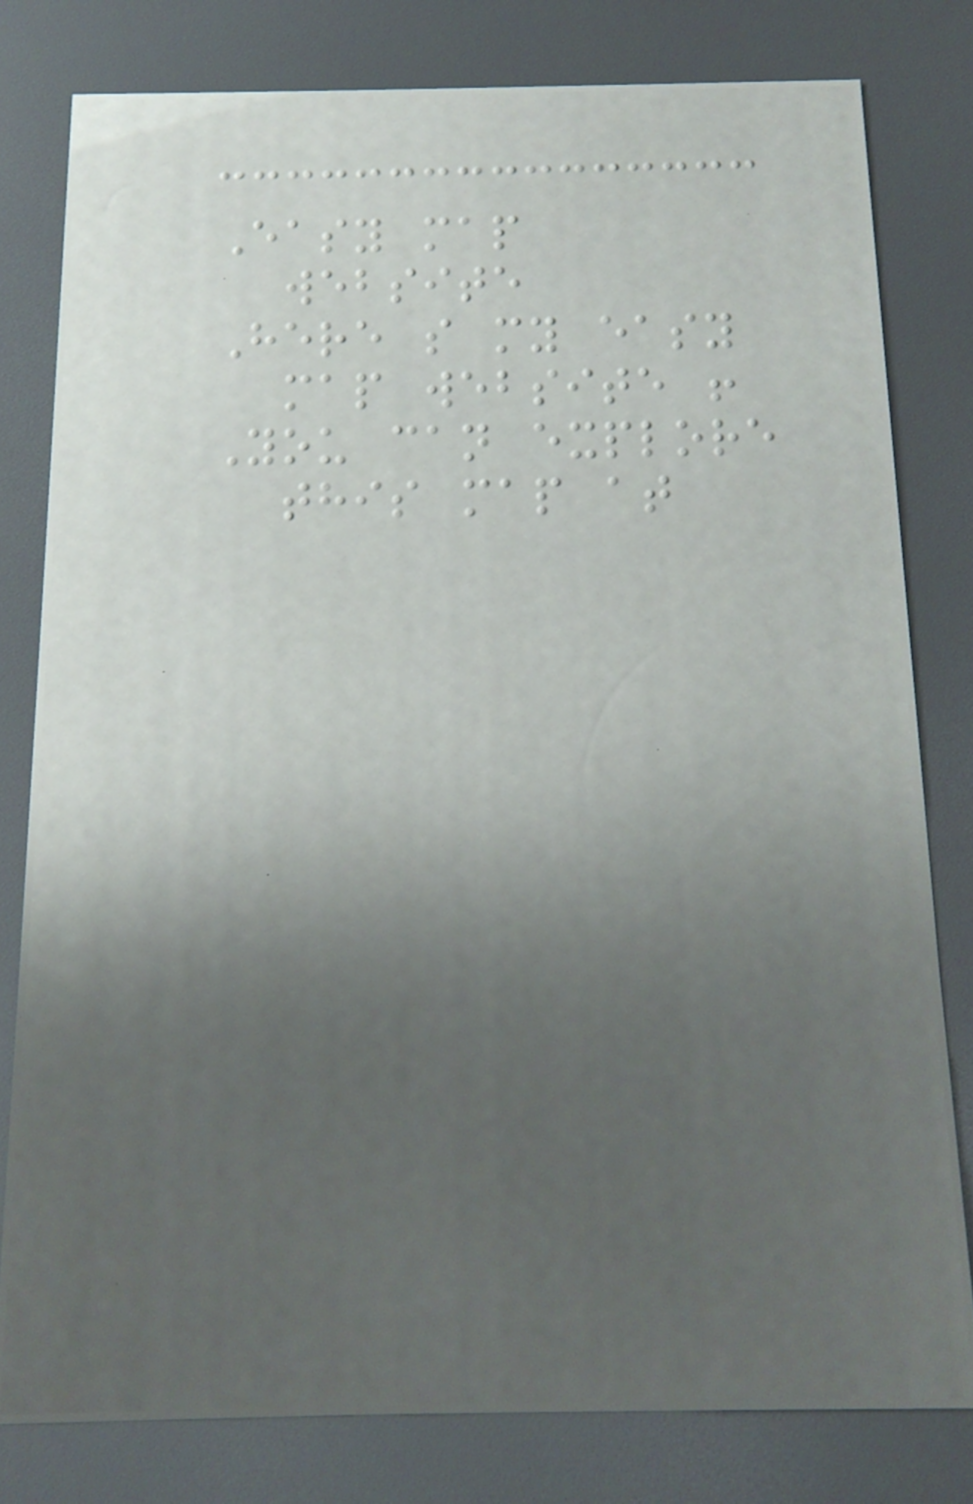Easy map
website
Here s my easy
map website !
You can explore
this map at
